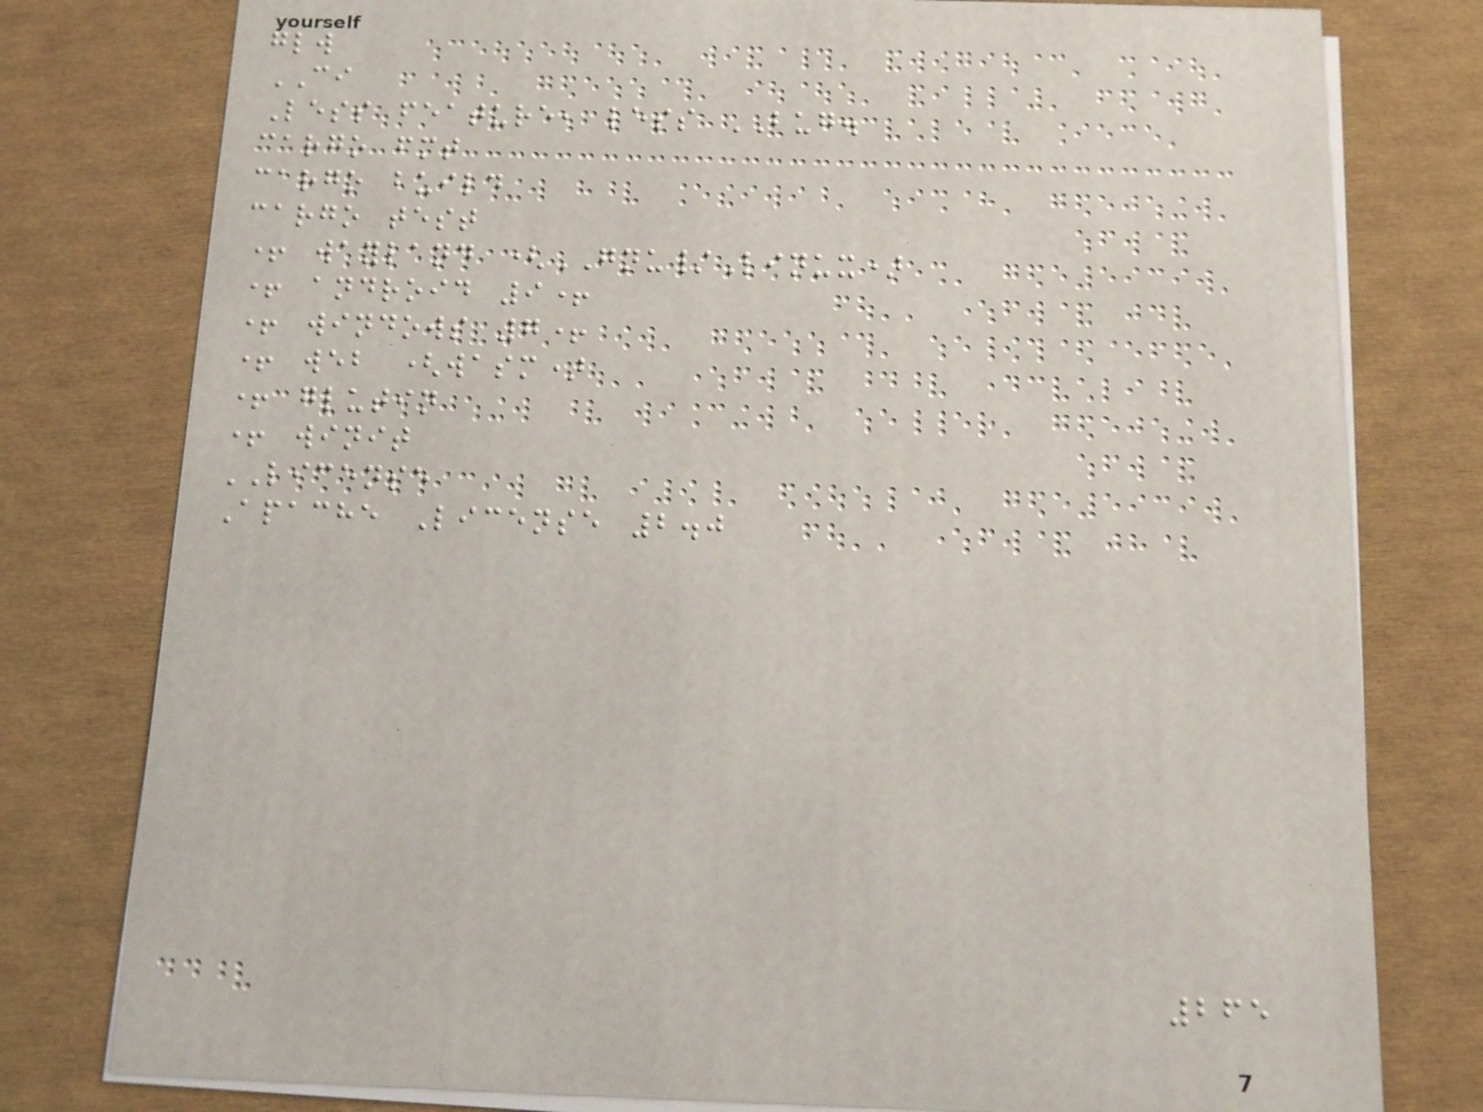glw
CI
Less feature, less BUG.
cargo fmt
cargo build
cargo test
+ wayland (GNU/Linux)
+ android 9+
+ windows 7+
+ web (wasm)
+ glutin
+ winit
LICENSE
Apache License 2.0
265
